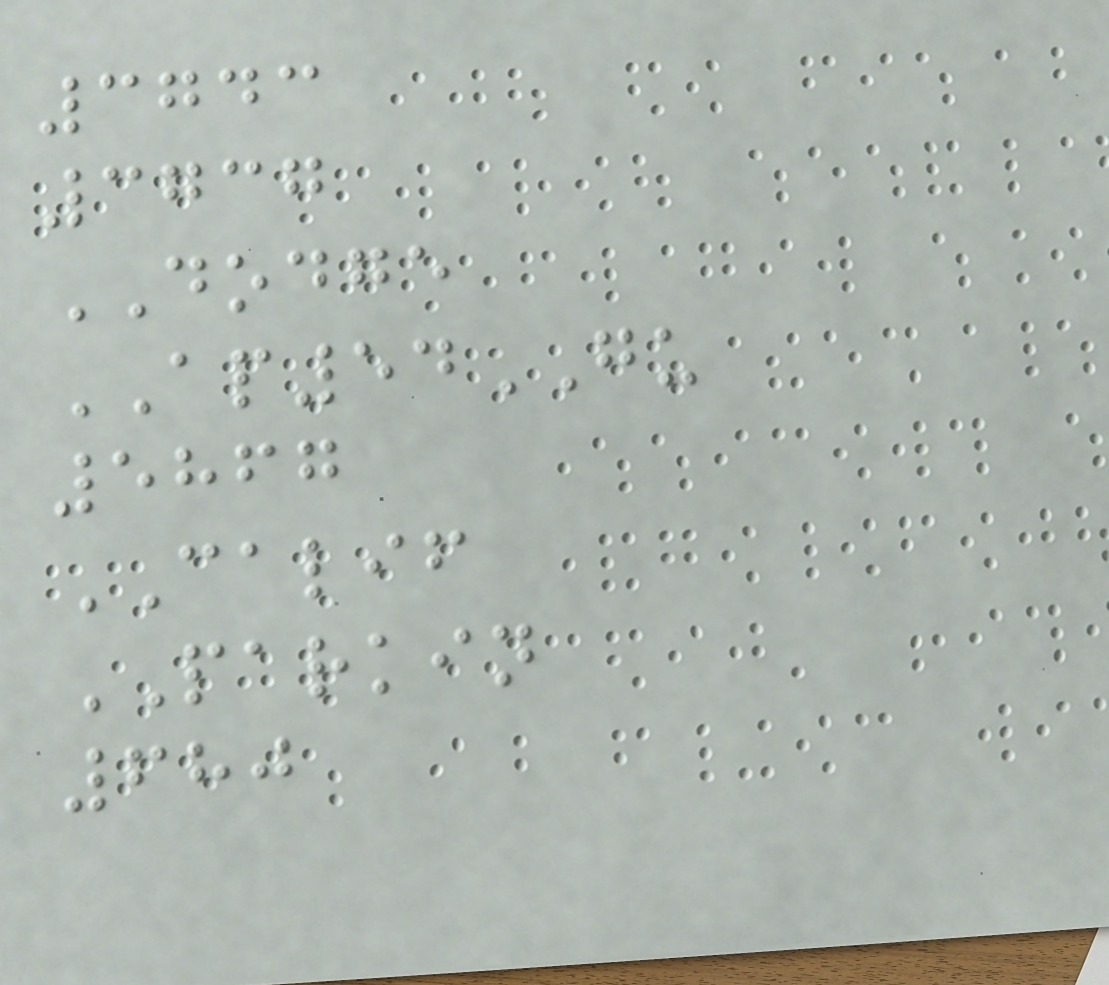3743
3737
DODGE
AP54GU
5867
CALIF
PARKIN
680
